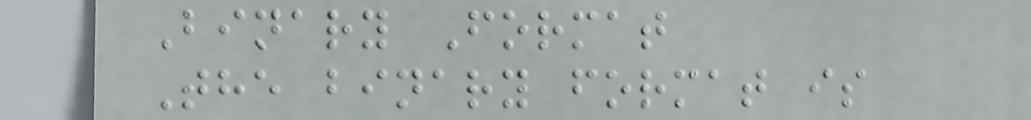Binary Format
The binary format is
